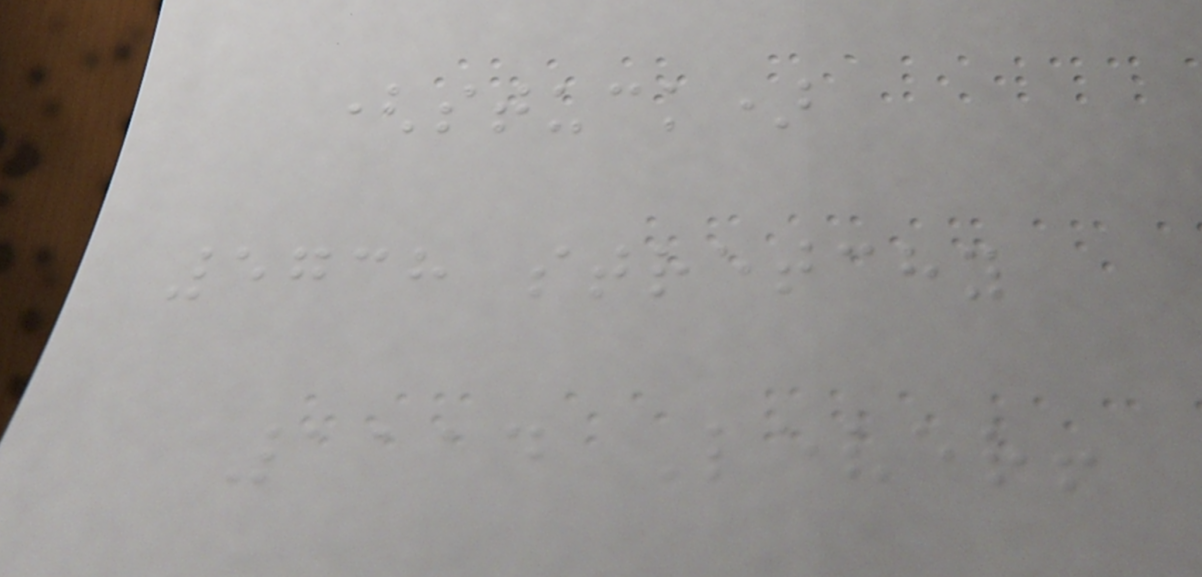(stuck)
5738 stretchy
1114 Lever!
